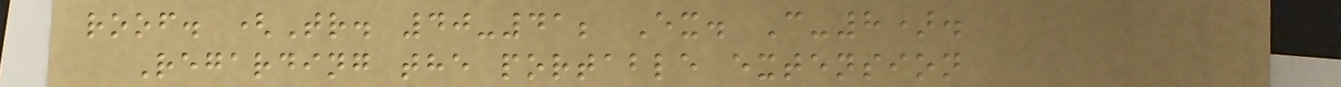roof. (Tr. 40-41; Ex. C-8).
Regarding the portable extension
